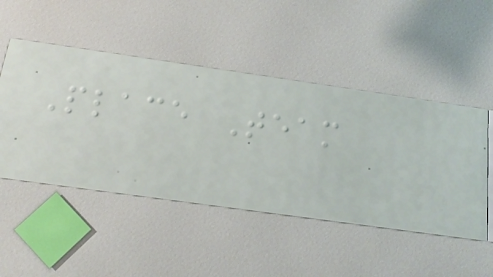Place Team
